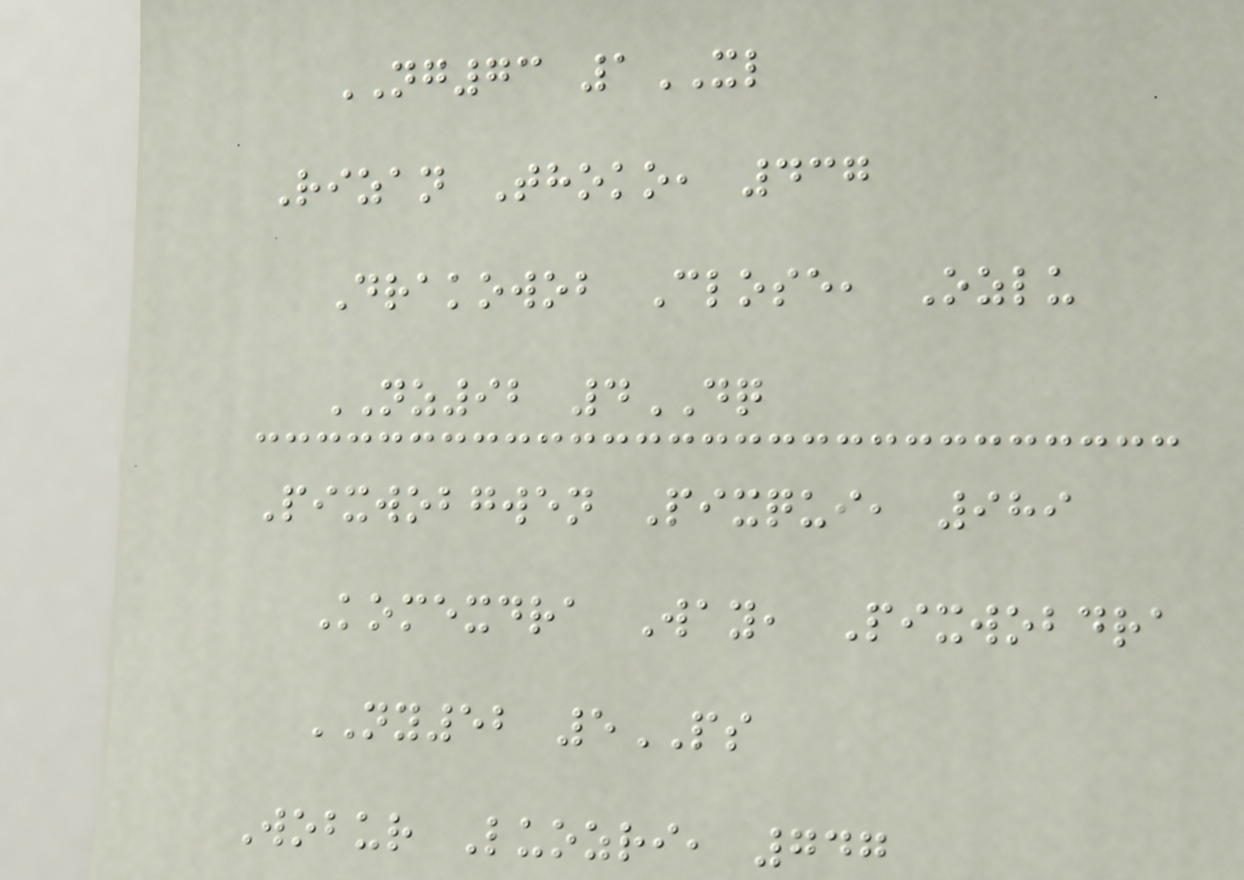NG73 1XL
Rizan Thoko, 437
Drakowob Close, Ozlu
NZ92 4DQ
Pixwobgwen Pixqui, 989
Komexdra Way, Pixwobdra
NY52 5PS
Wobur Luozri, 747
